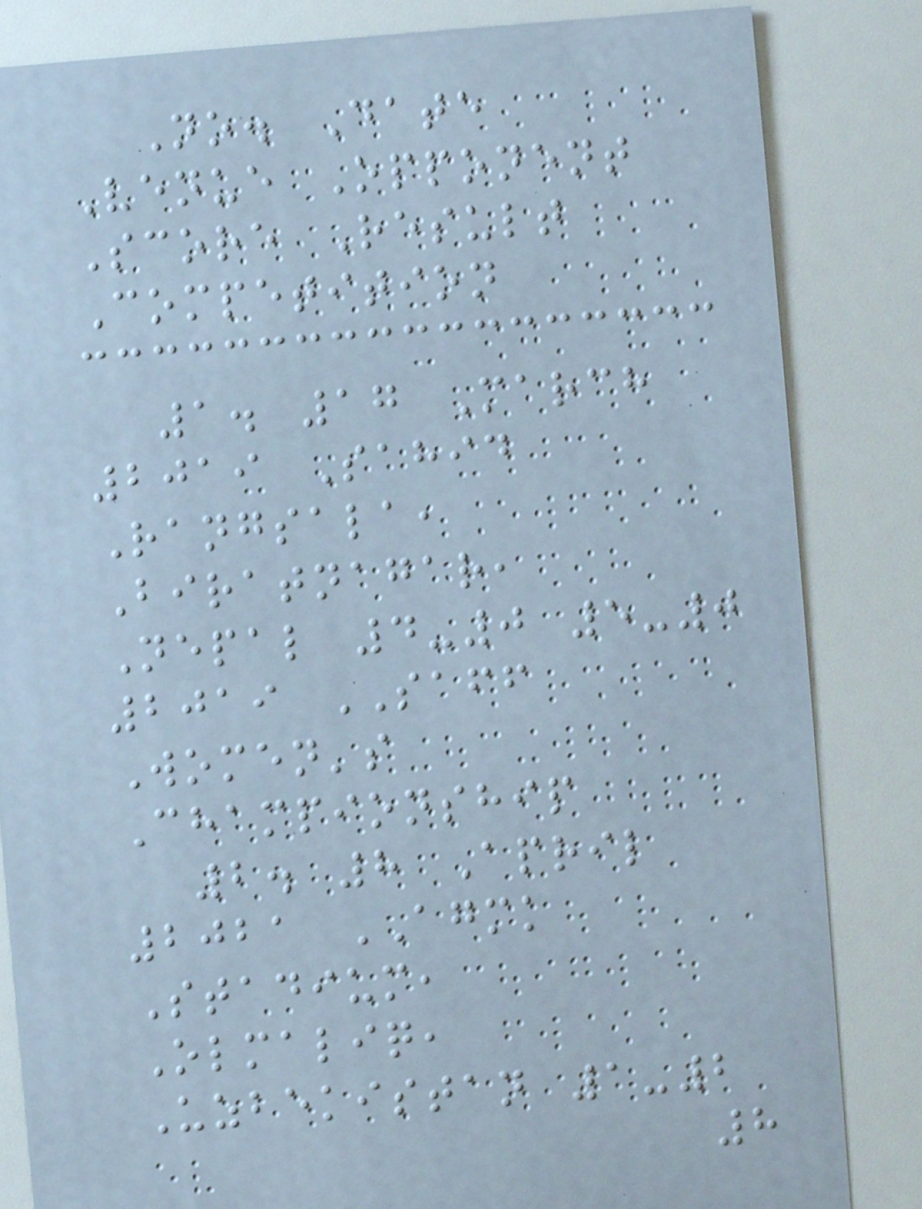No. Date
Venue Opponent
Score Result
Competition
1. 17 March
2019 Sahid
Rangsala,
Biratnagar,
Nepal 4-0 5-0
2019 SAFF
Women's
Championship
2. 8 April
2021 AGMK
Stadium,
Olmaliq,
Uzbekistan 1-2
8
